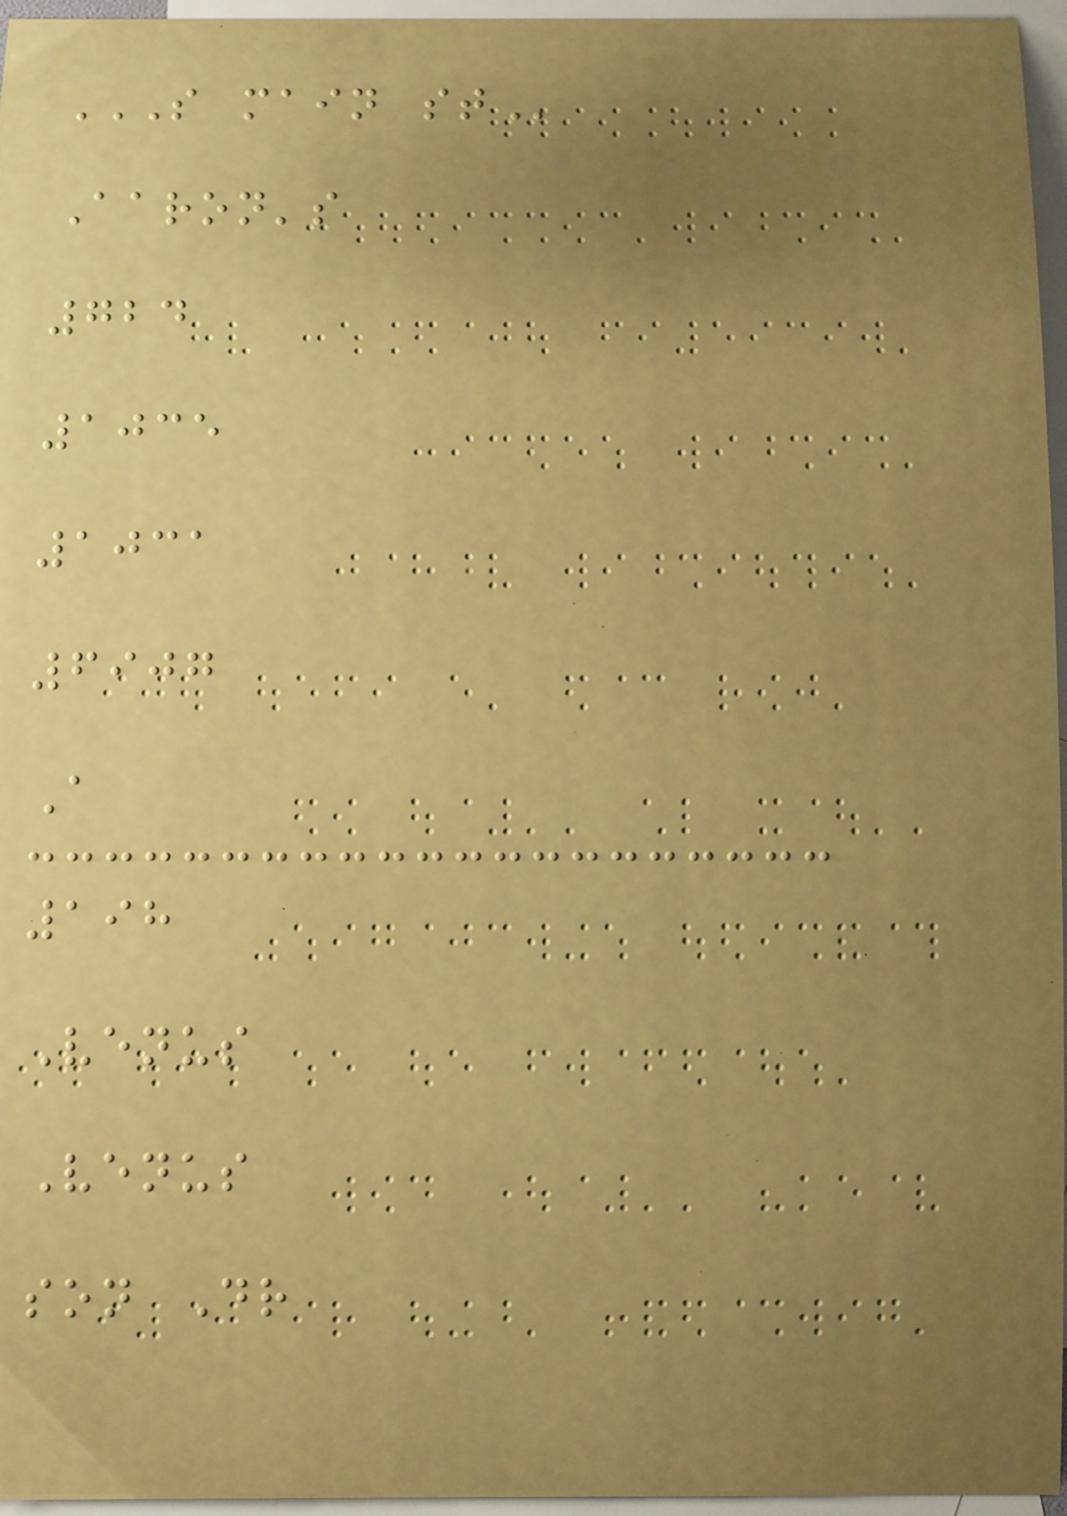S MAIN ST
Aaron's
724
1035
1031
6907
A
198
Venus
Venus
son Dr
